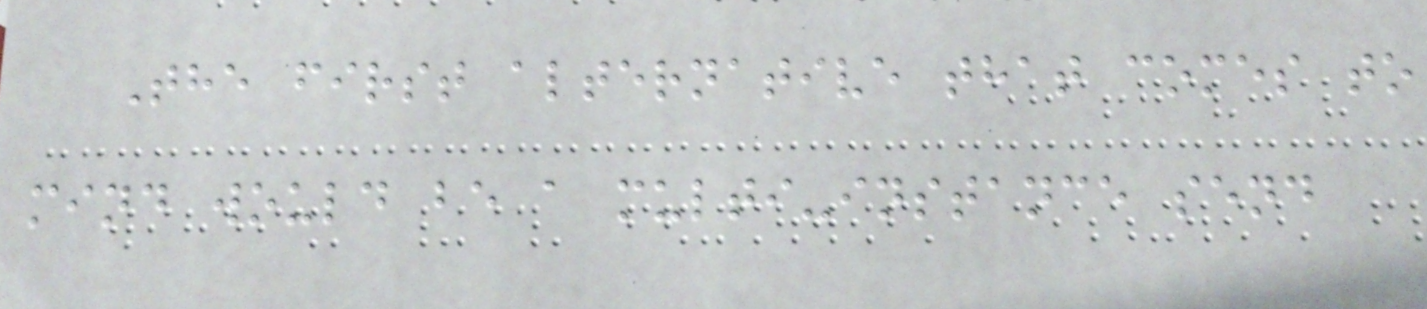The first alternative that comes to
mind would be a multi-instance send
